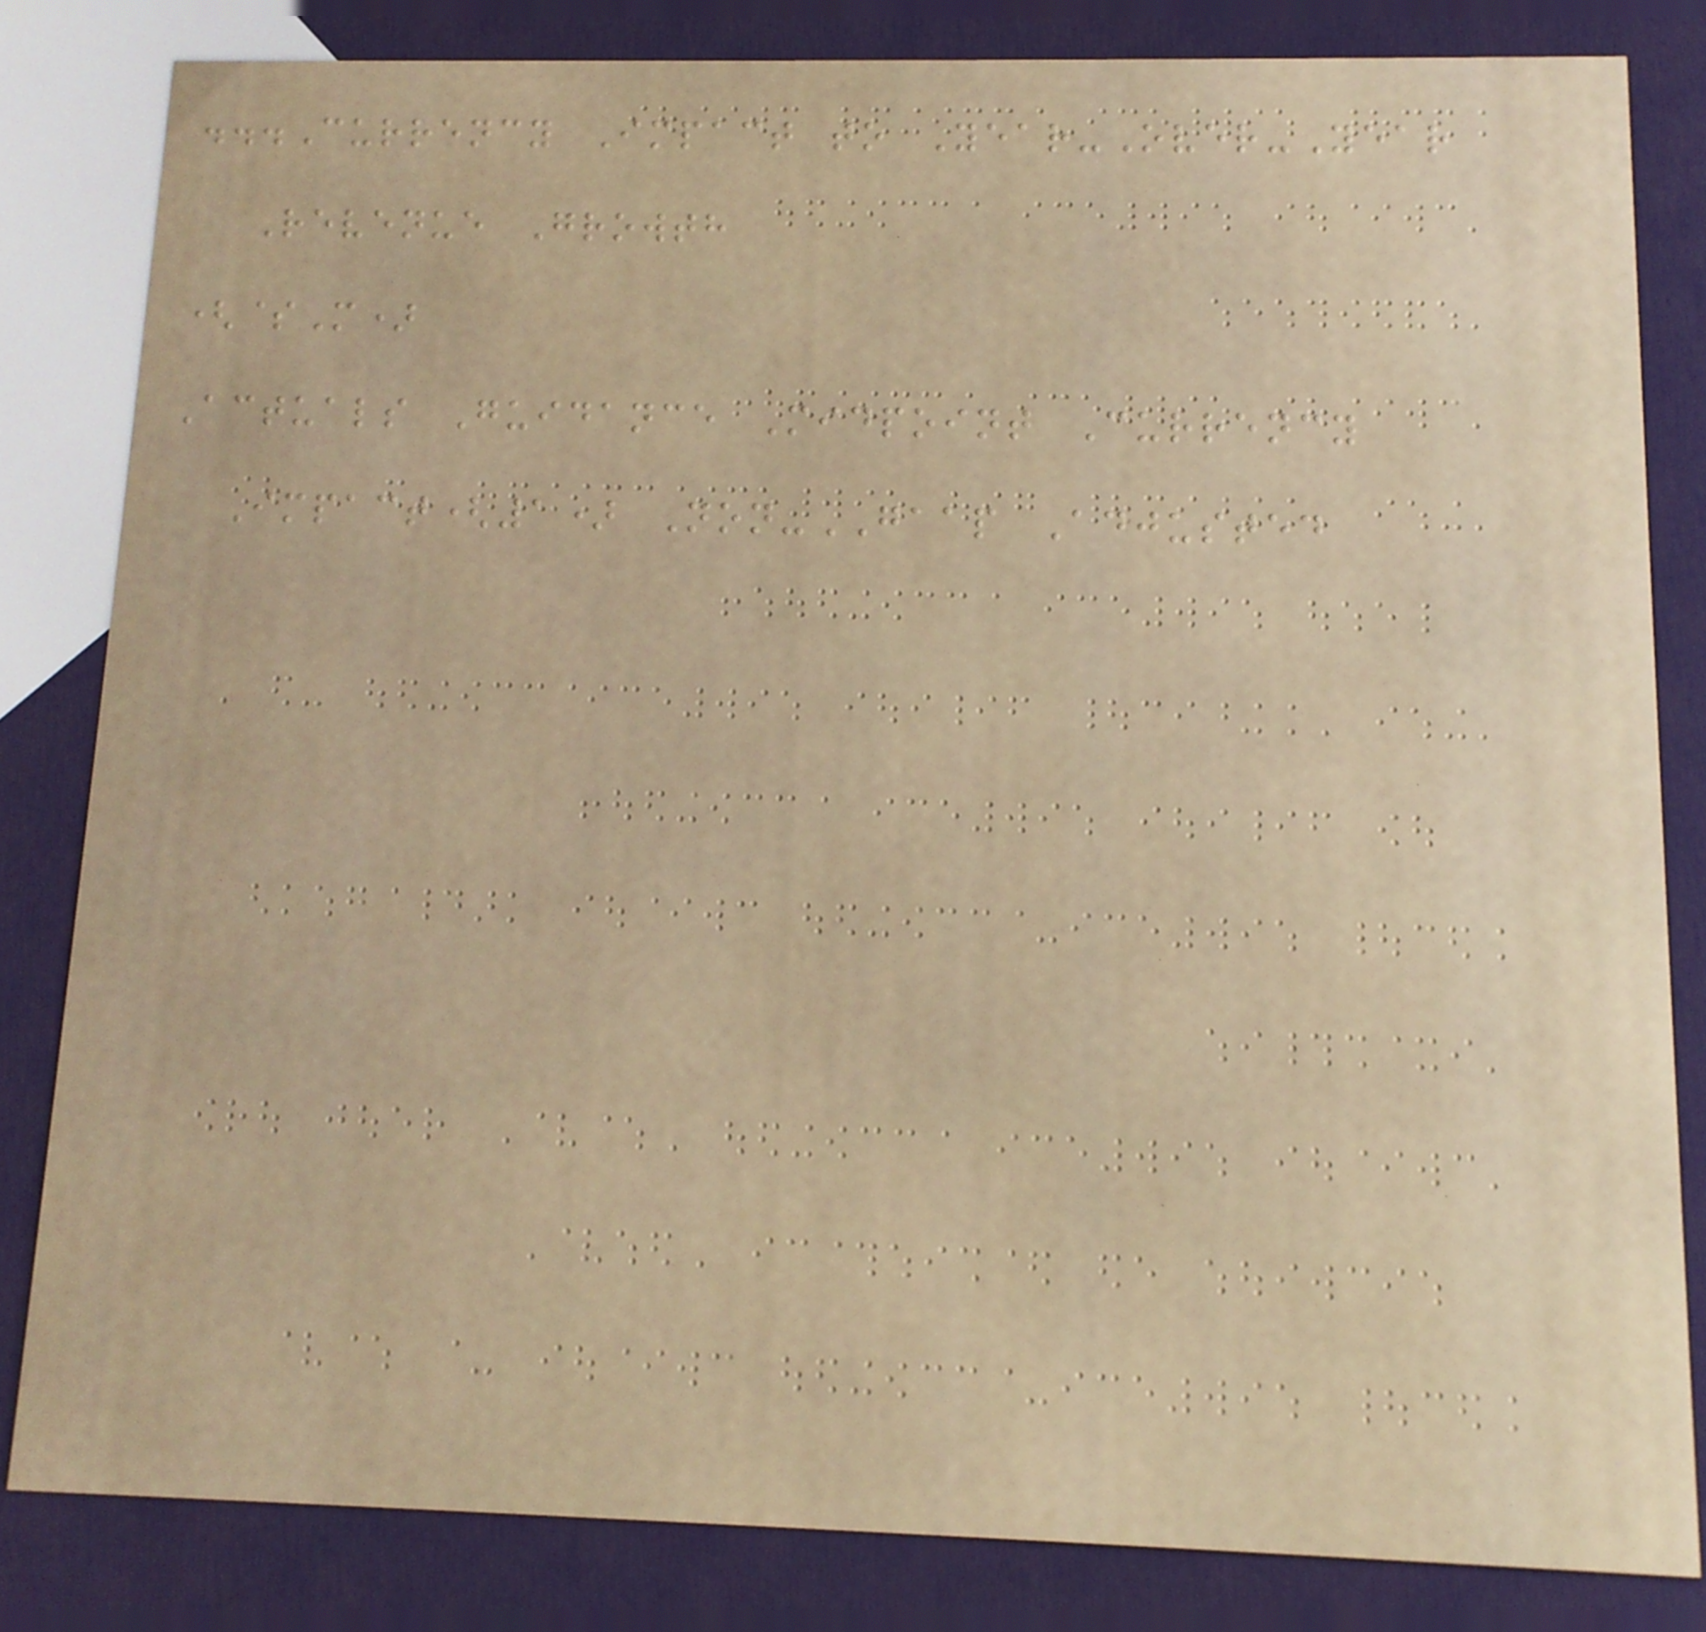...Currency Impact to Year-Over-Year
Revenue Growth
($M)
Actuals Guidance Midpoint Currency
Impact(1) Non-GAAP Adjusted
